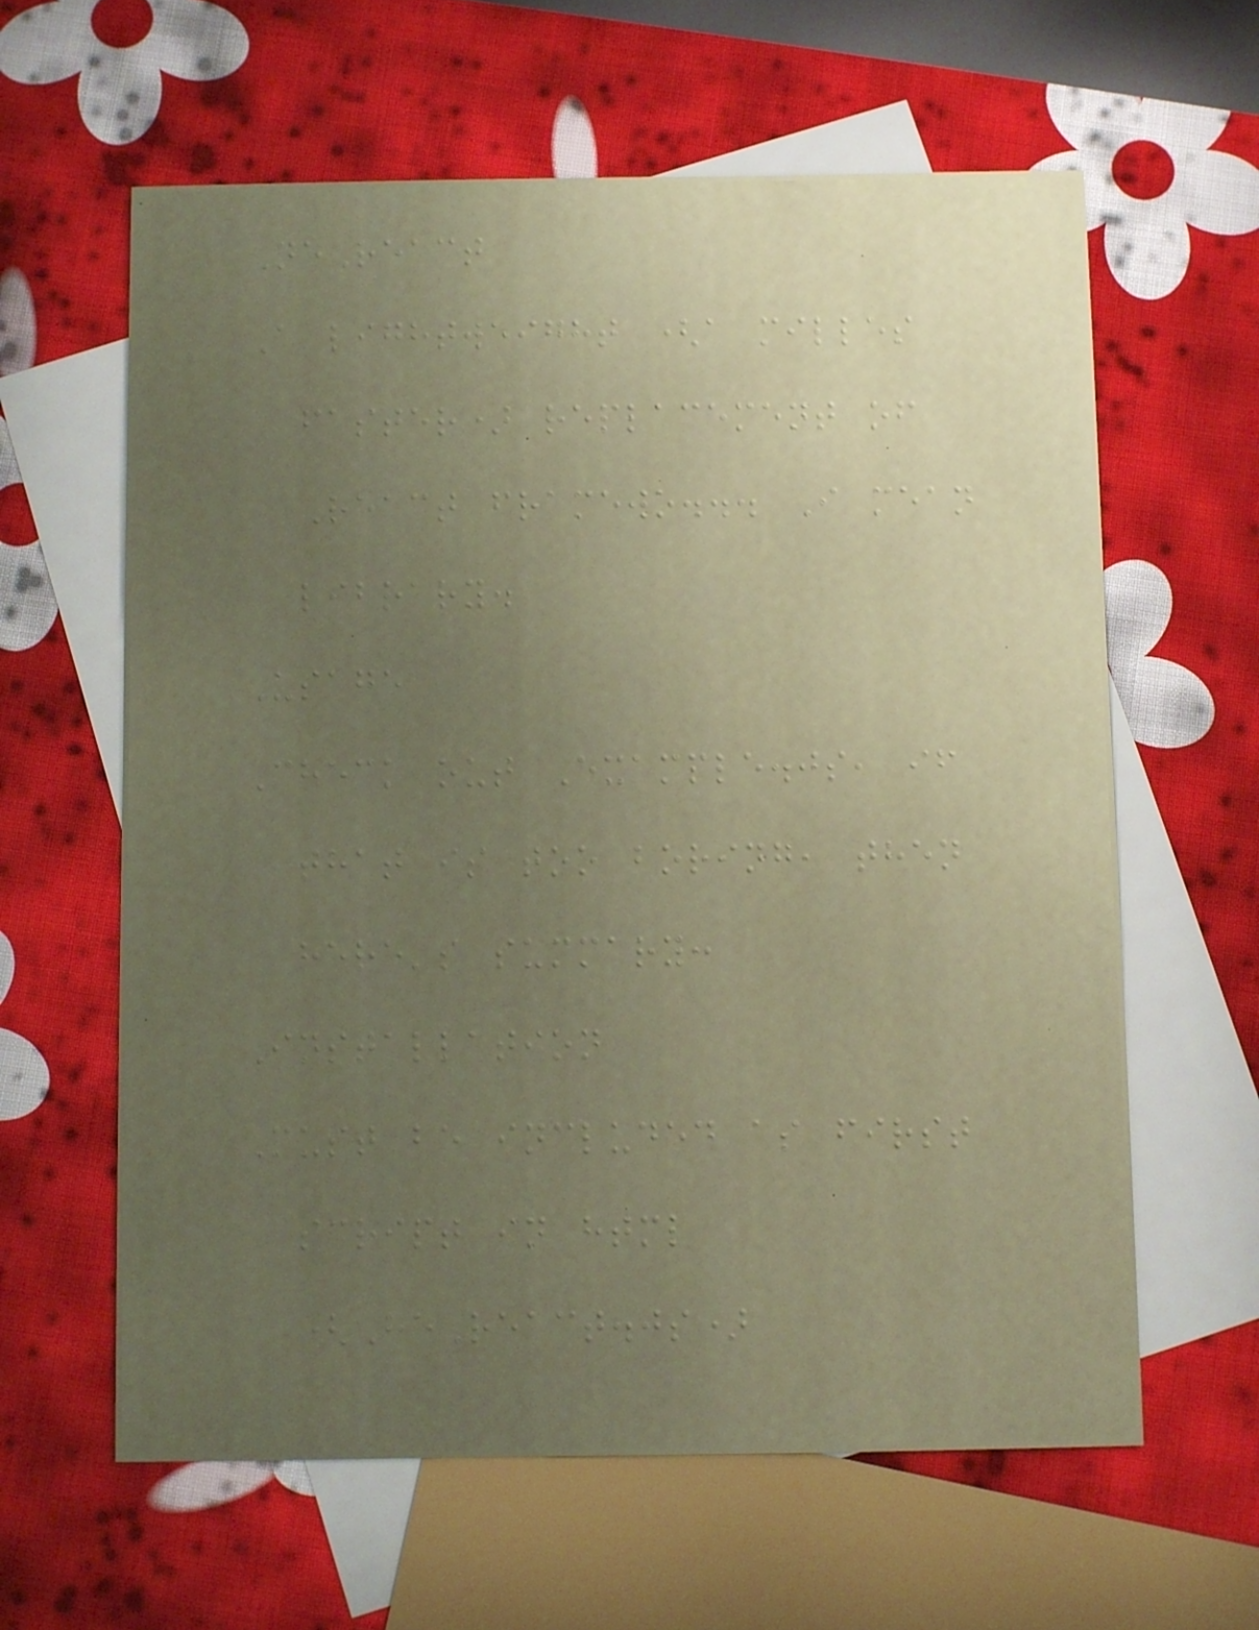NeReact
A lightweight (a milles
faster) replacement of
React framewo... I mean
library.
Usage
Check out Example.js, if
that is too boring, then
here's summary:
Installation
Must be included as first
script in html
(HeReact.js)
